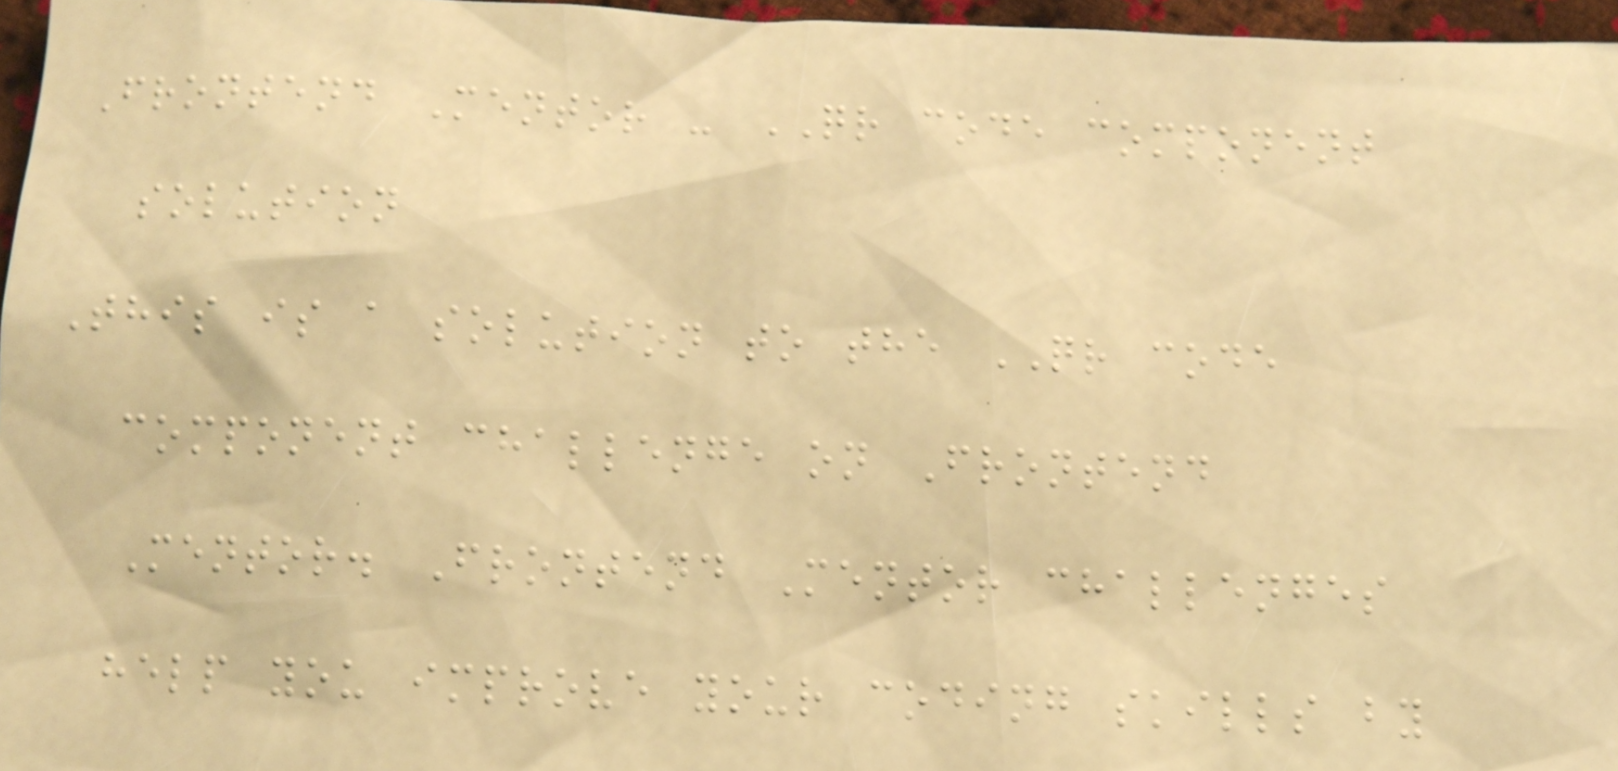Frontend Mentor - QR code component
solution
This is a solution to the QR code
component challenge on Frontend
Mentor. Frontend Mentor challenges
help you improve your coding skills by
